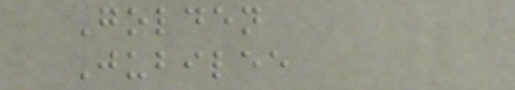Golden
Jubilee
